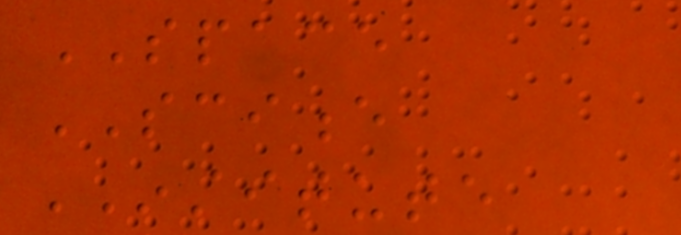SPACE
SCIENCE
INSTITUTE
